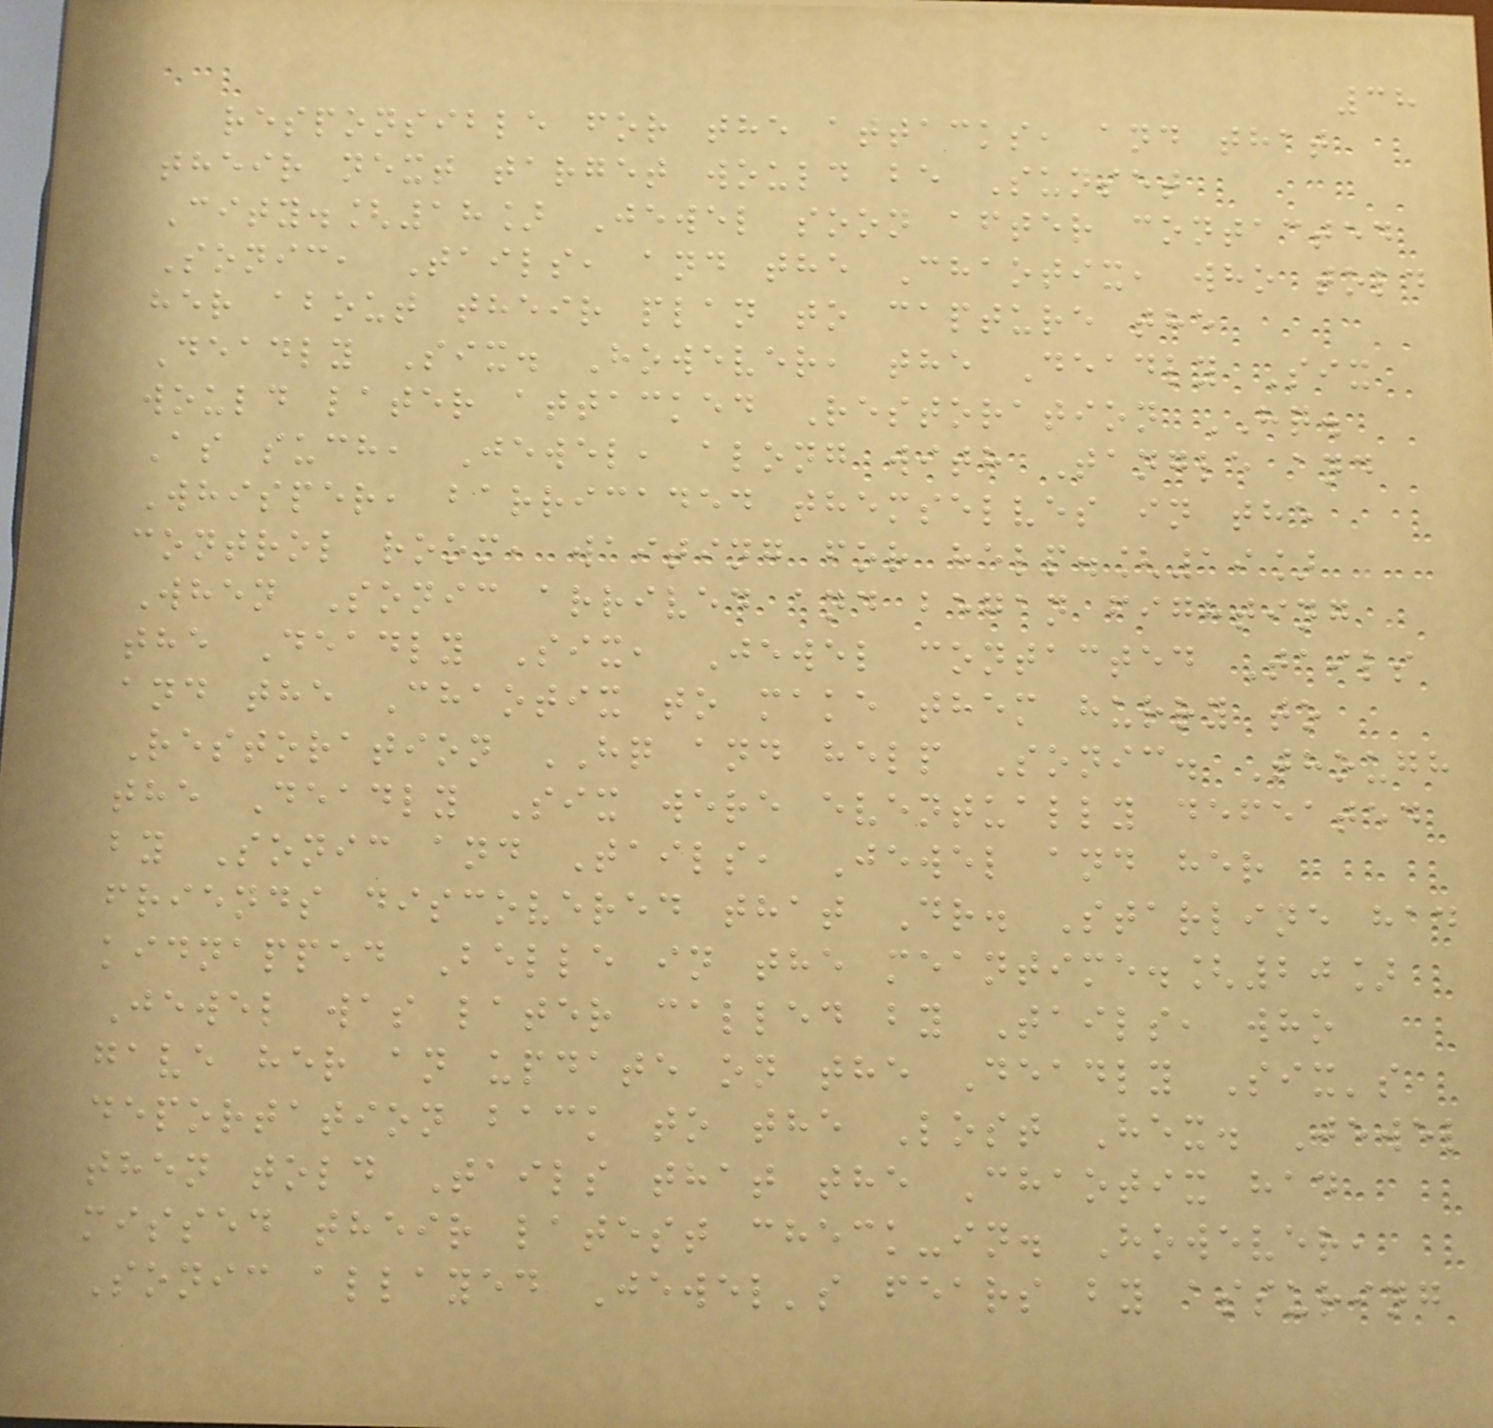38
responsible for the attacks, and that
their next target would be Sunset
City.[18] Jewel soon after contacted
Sonic, Tails, and the Chaotix, who told
her about their plan to capture the
Deadly Six. However, the Deadly Six
would later attacked Restoration HQ.
As such, Jewel, along with Tangle and
Whisper, barricaded themselves in the
control room, waiting for help.[19]
When Sonic arrived and began fighting
the Deadly Six, Jewel contacted Tails
and the Chaotix to make them hurry to
Restoration HQ and help Sonic. Though
the Deadly Six were eventually defeated
by Sonic and Tails, Jewel and her
friends discovered that Dr. Starline had
kidnapped Belle in the meantime.[20]
Jewel was later called by Tails, who
gave her an update on the Deadly Six's
deportation back to the Lost Hex. Jewel
then told Tails that the Chaotix had
missed their latest check-in. However,
Sonic allayed Jewel's fears by assuring
